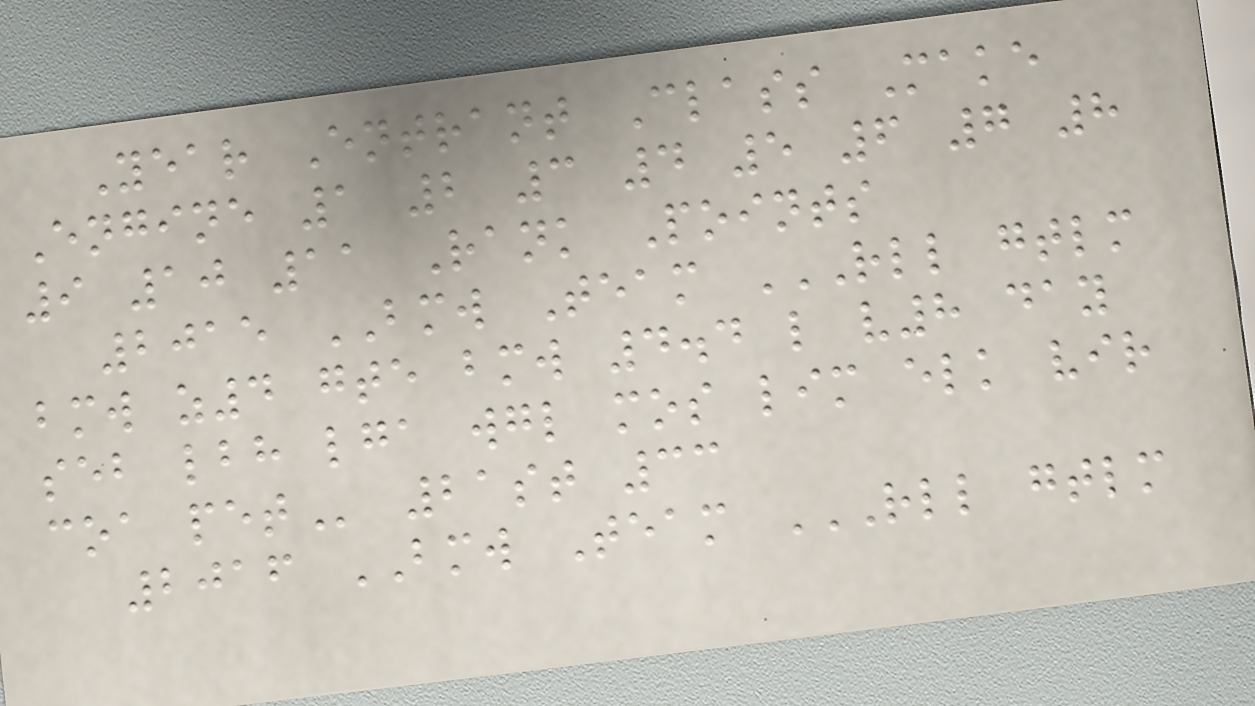Year Entrant Class Make
Engine 1 2 3 4 5 6 7 8
9 10 11 Rank Points
2015 BMW Team RLL GTLM
BMW Z4 GTE BMW 4.4 L V8 DAY
SEB LBH LGA WGL MOS LIM ELK VIR
COA PET 21st 33
2016 BMW Team RLL GTLM
